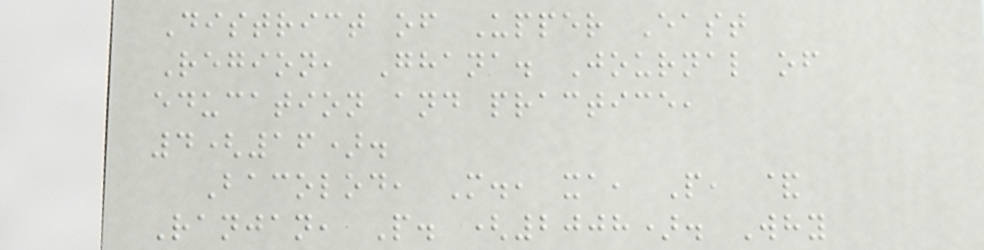District of Upper East
Region, Ghana. Journal of
education and practice,
4(16).
Bacolod, M., xa, P, &
Ranjan, P. (2008). Why
